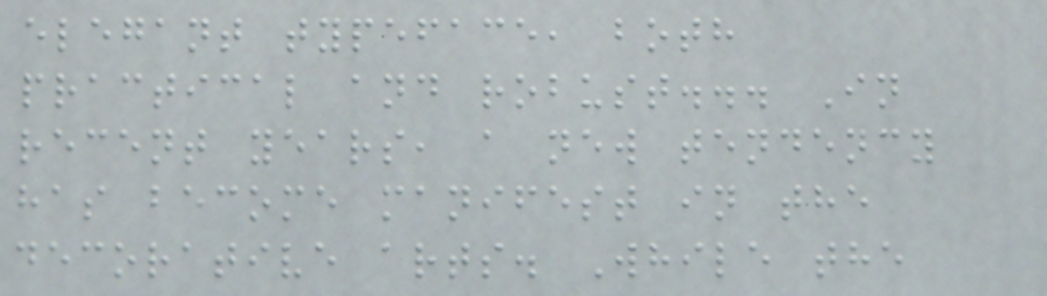elegant typeface, both
practical and robust... In
recent years, a new tendency
has become manifest in the
decorative arts. While the
